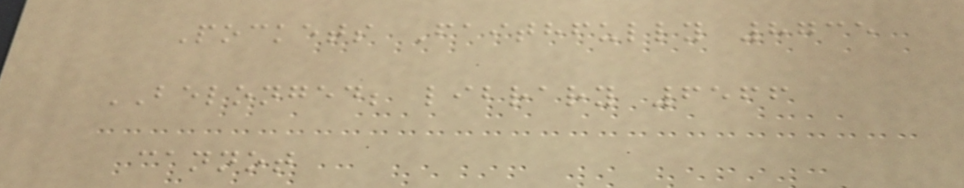Pockets Faithfully 8735
BELONGED; library 6566
cannot
